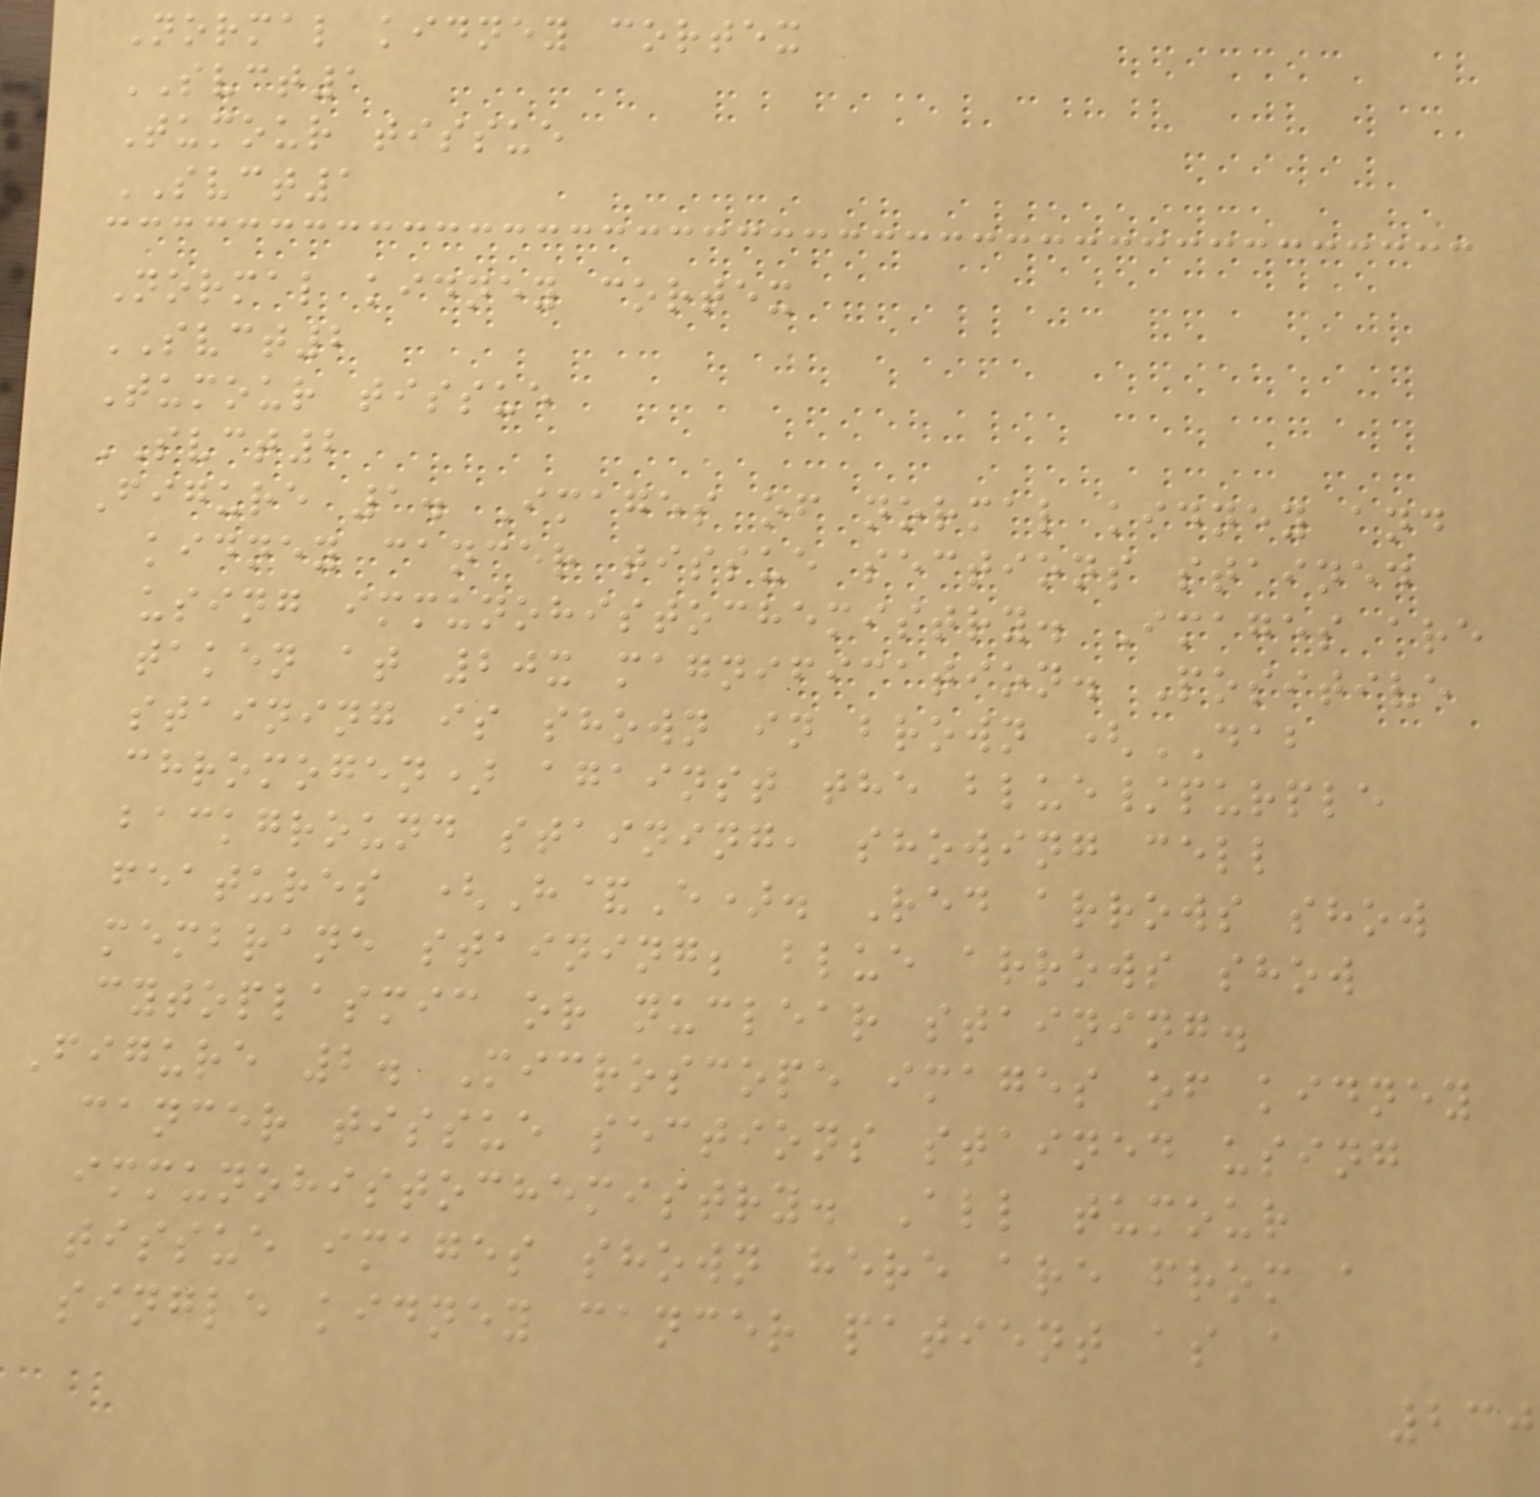Normal kidney cortex
SVCT1
Tumour tissue
SVCT1
Normal kidney cortex
SVCT2
Tumour tissue
SVCT2
Figure 1. Images of normal kidney and
kidney cancer tissue sections stained
using immunohistochemistry. Images are
taken at 20x magnification. Positive
staining is shown in brown (DAB
chromogen) against the blue/purple
background staining, showing cell
features (H&E). Red arrows show
membrane staining; blue arrows show
cytoplasmic or nuclear staining.
Figure 2. Microscope images of kidney
cancer tissue sections stained using
immunohistochemistry. All tumour
tissue images shown here are from a
single kidney cancer patient as a
230
